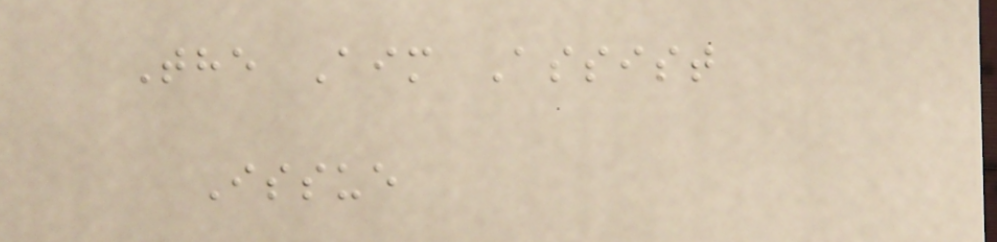The Aim Assist
Issue
